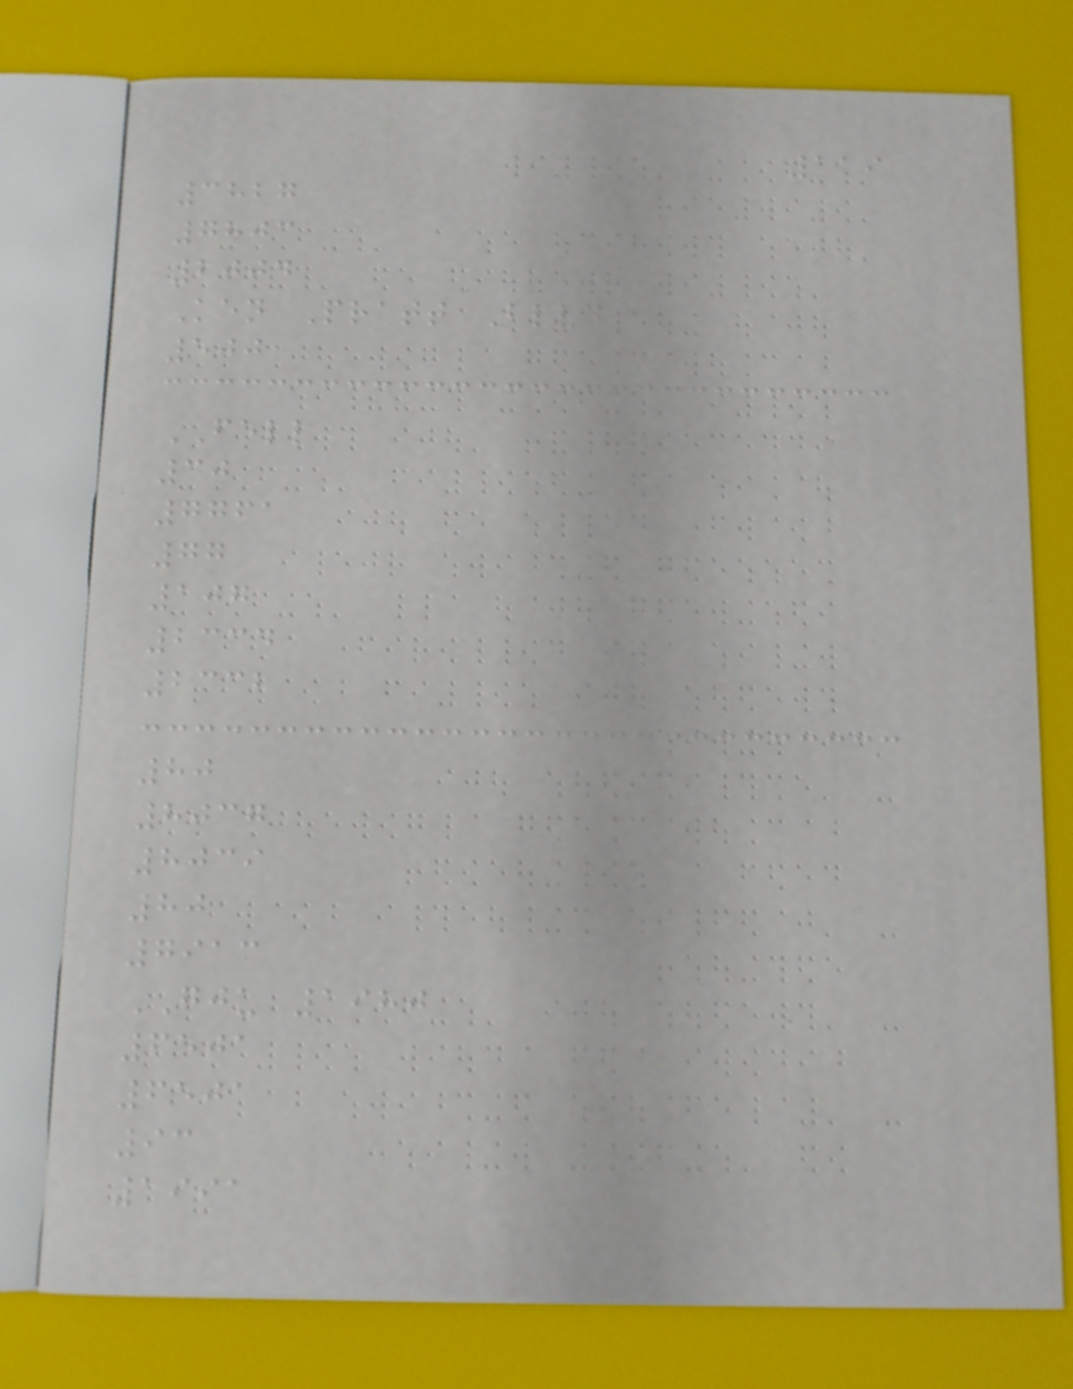119
3827
7803
2004
Ken Pratt Blvd
500
FELL
30
7761
77
107
2334
2332
80
8037
8039
80
7913
GJU 1980
6501
6501
93
1991
